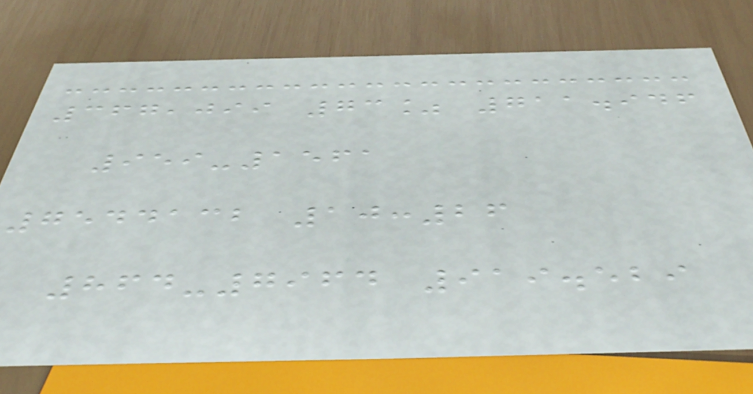367,099 73% 711.946
959-1561
7544132 10:26
864-7964 919.529
